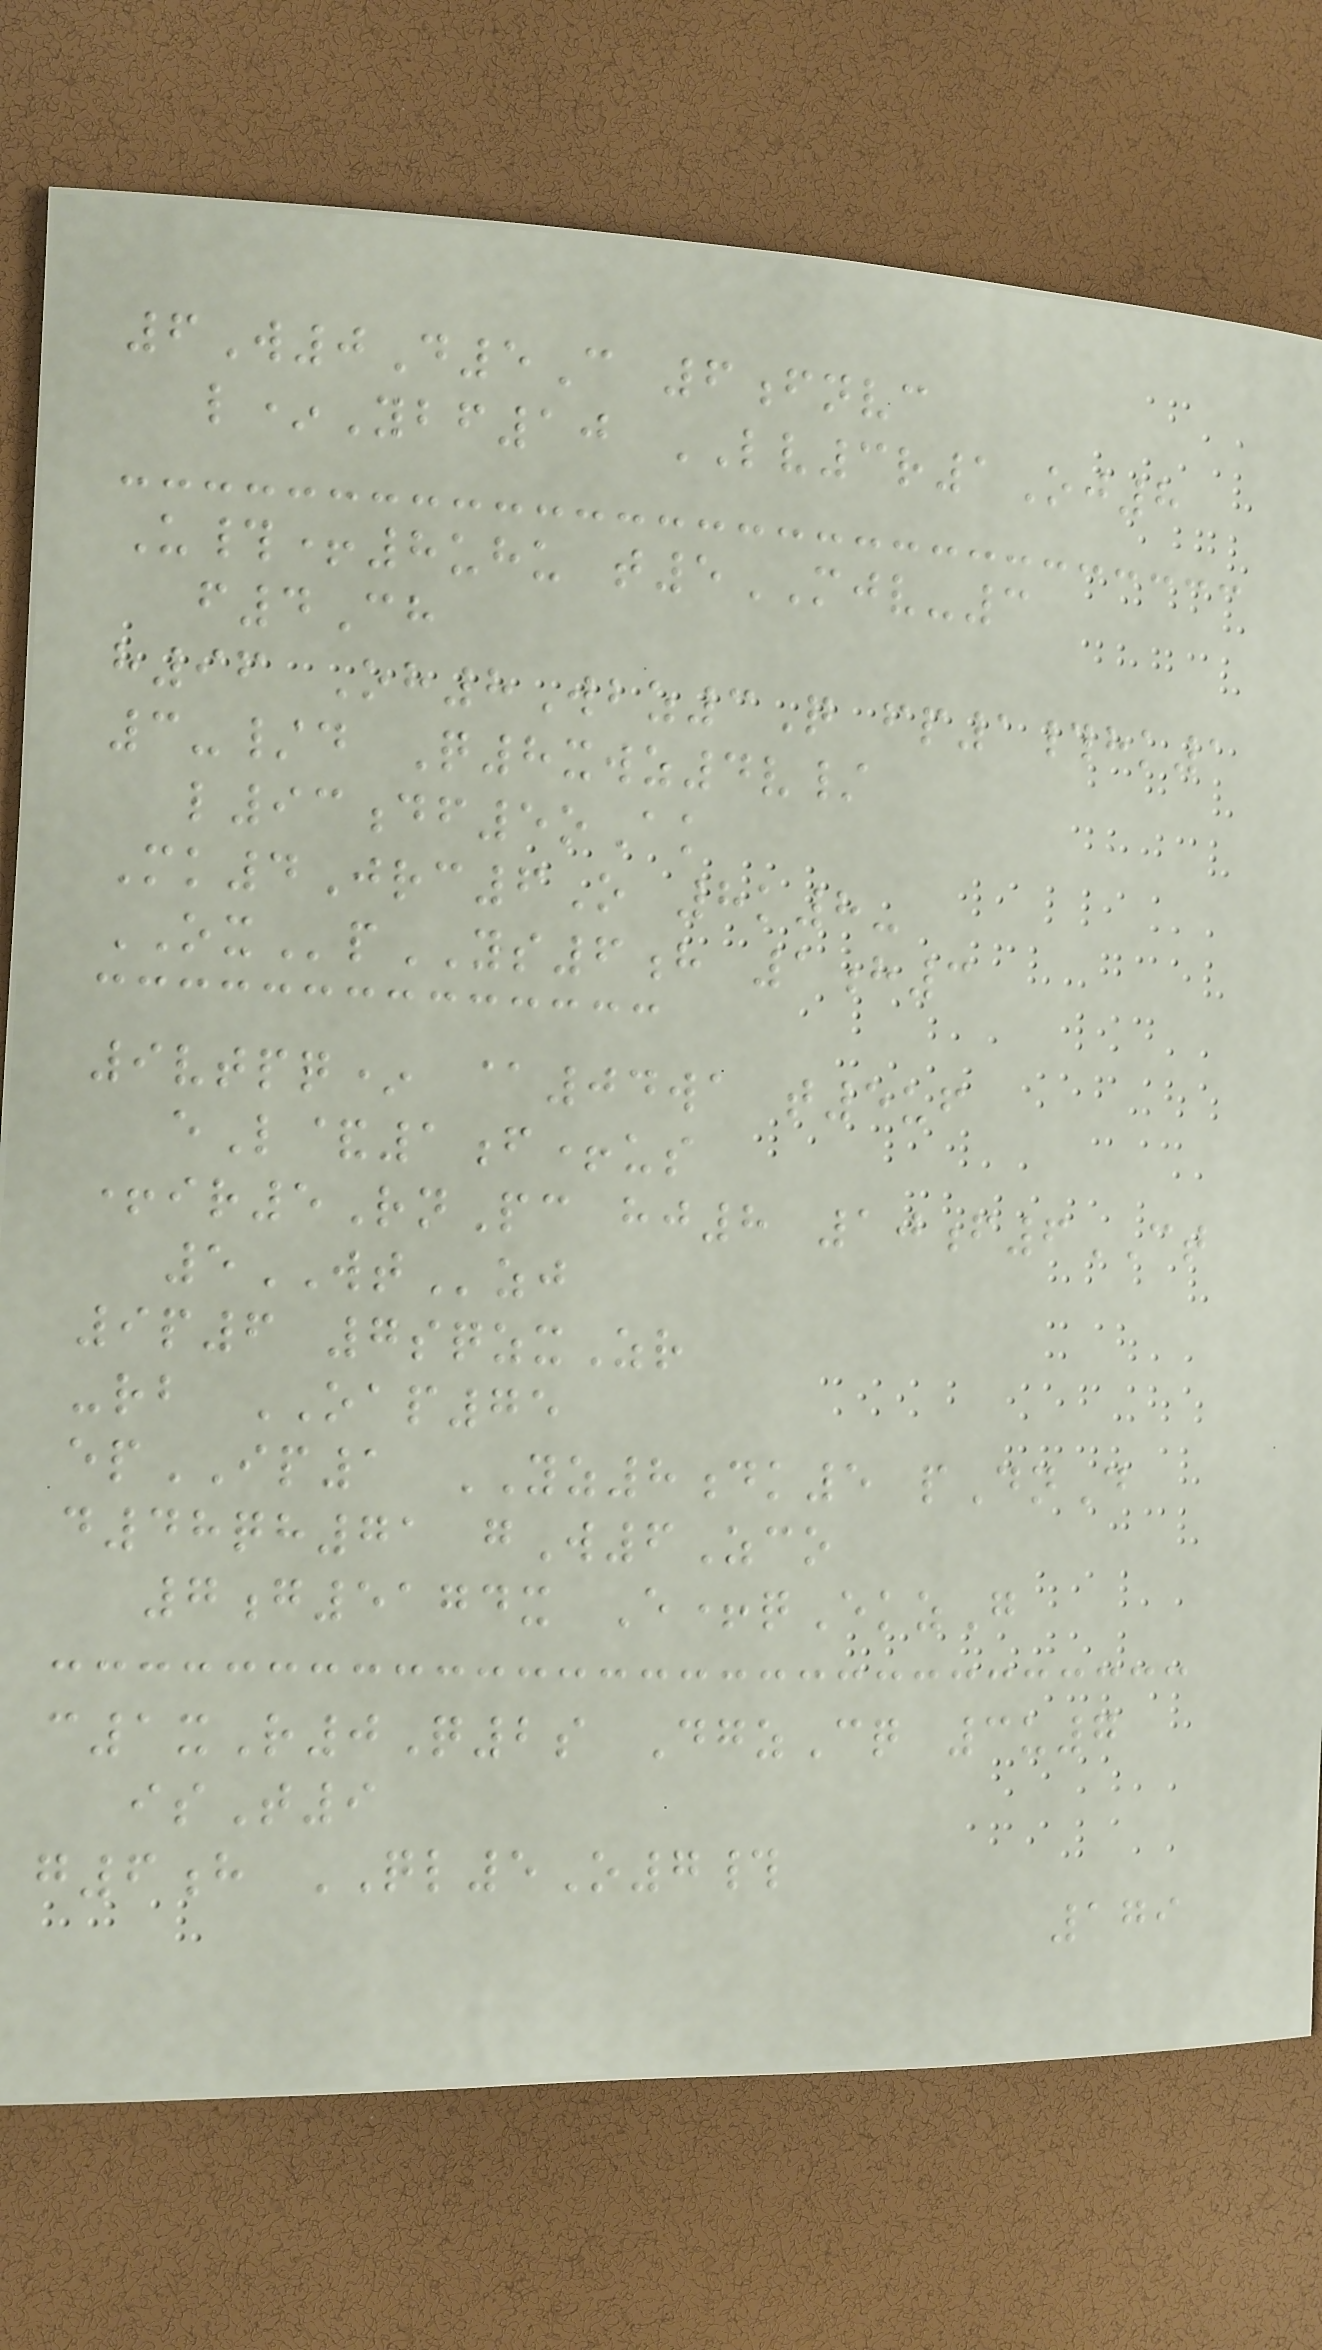6W0D5C 6fnvc
l*Ybf10 LV3r1Oj8
U#+8uhu t5MJV-3
f4Ch
h96 Oh8Wbz3Q fp1#hk1
3-/d Q8xwz4v/
l93df5oAk
Mk4Jrc6O 8k8-
OXpYS6h 1h3
9vtpq* @04wa t5uf
eL&1f+us
+ir5RnPc hj8 10f6CT
5WTzj
9p6 7sqzxZr
-rb OAP75
epIP1 YZ8dk5 pDnD
d48qh71 gW6Zco
7g5174x E+qEkzG
c1xR0Q2s DgzCq 3u7
isT9
g6h QL5O7#
179
